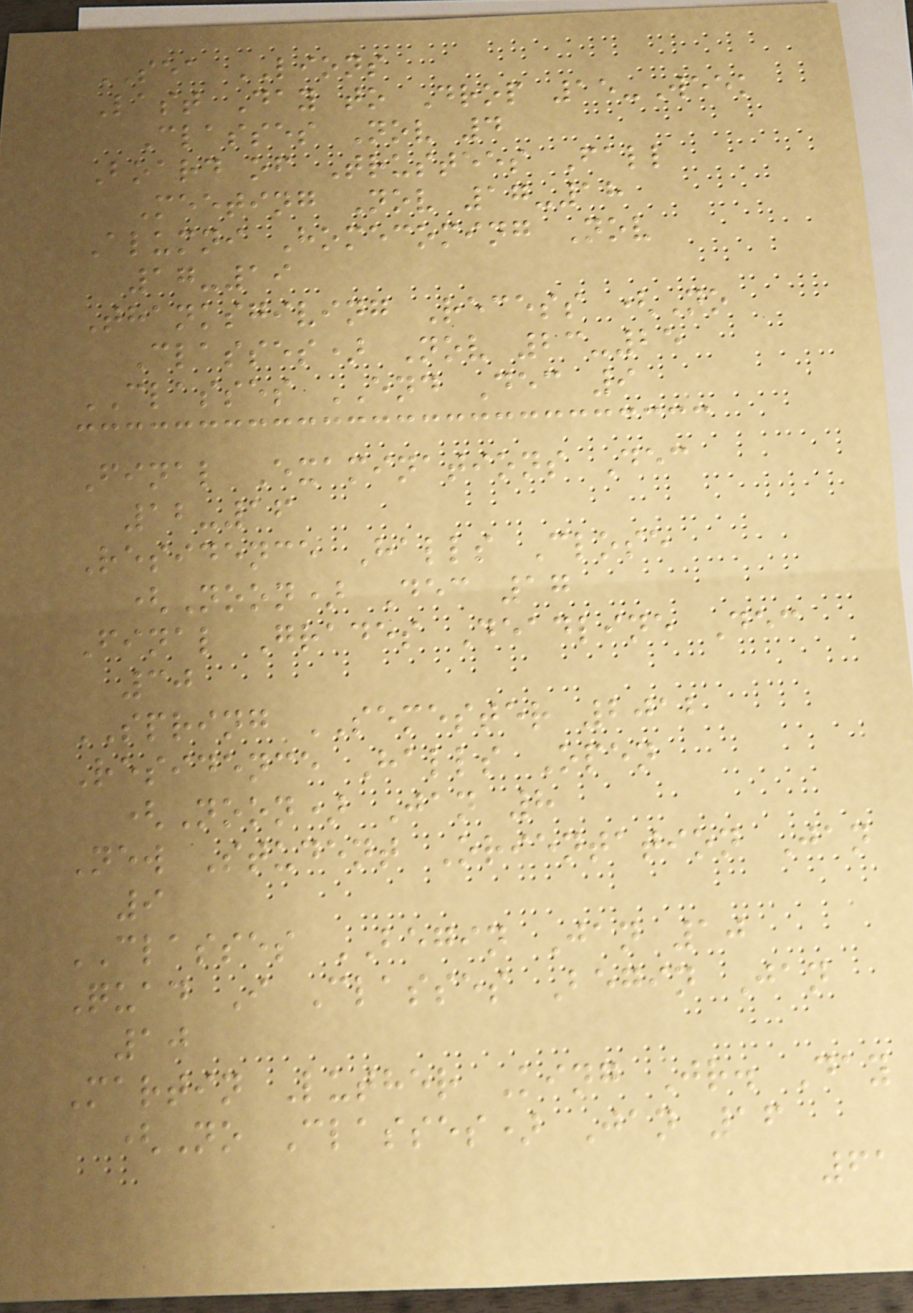SEA LIONS
Last Day to Drop 15-Week
Classes Nov 4
Board of Trustees Fall
Meeting Nov 17-18
Alumni Homecoming Nov
17-19
Thanksgiving Recess (No
Classes) Nov 23-25
CLASSES END Dec 9
Final Examinations Dec
12-16
Residence Halls Close
(Noon) Dec 17
Final Grades Deadline Dec
30
SPRING SEMESTER 2012
Residence Halls Open
(Noon) Jan 8
New Student Orientation Jan
9
CLASSES BEGIN Jan 10
Quad I Classes Begin Jan
10
Martin Luther King Jr. Day
(No Classes) Jan 16
61
